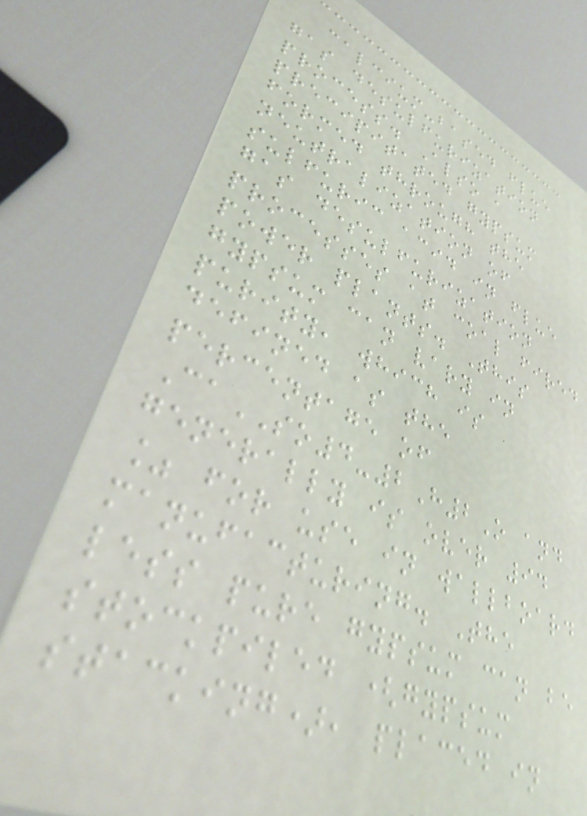calcium-based flue
gas desulfurization
process. Also a
precipitated gypsum
formed through the
neutralization of
sulfuric acid in flue
gas desulfurization
processes at coal fired
power plants. This
gypsum can vary in
purity, which is
defined as the
percentage of
CaSO4-2H2O and
generally is over 94
% for use in wallboard
manufacturing. The
less pure gypsum can be
stockpiled (gypsum
stacking), placed in
